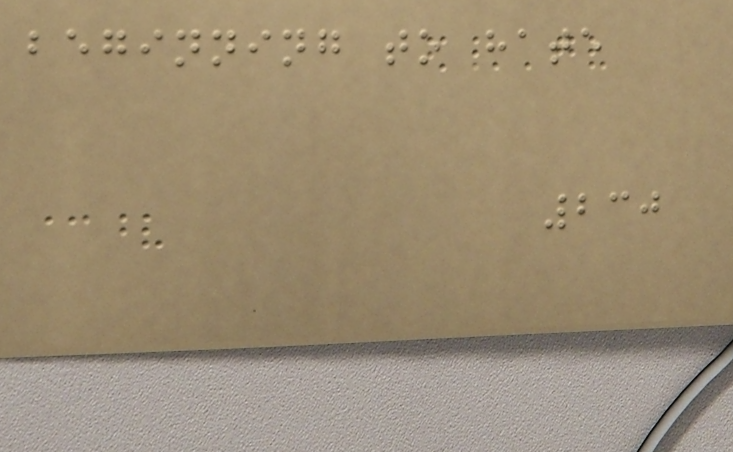beginning to hate
230
